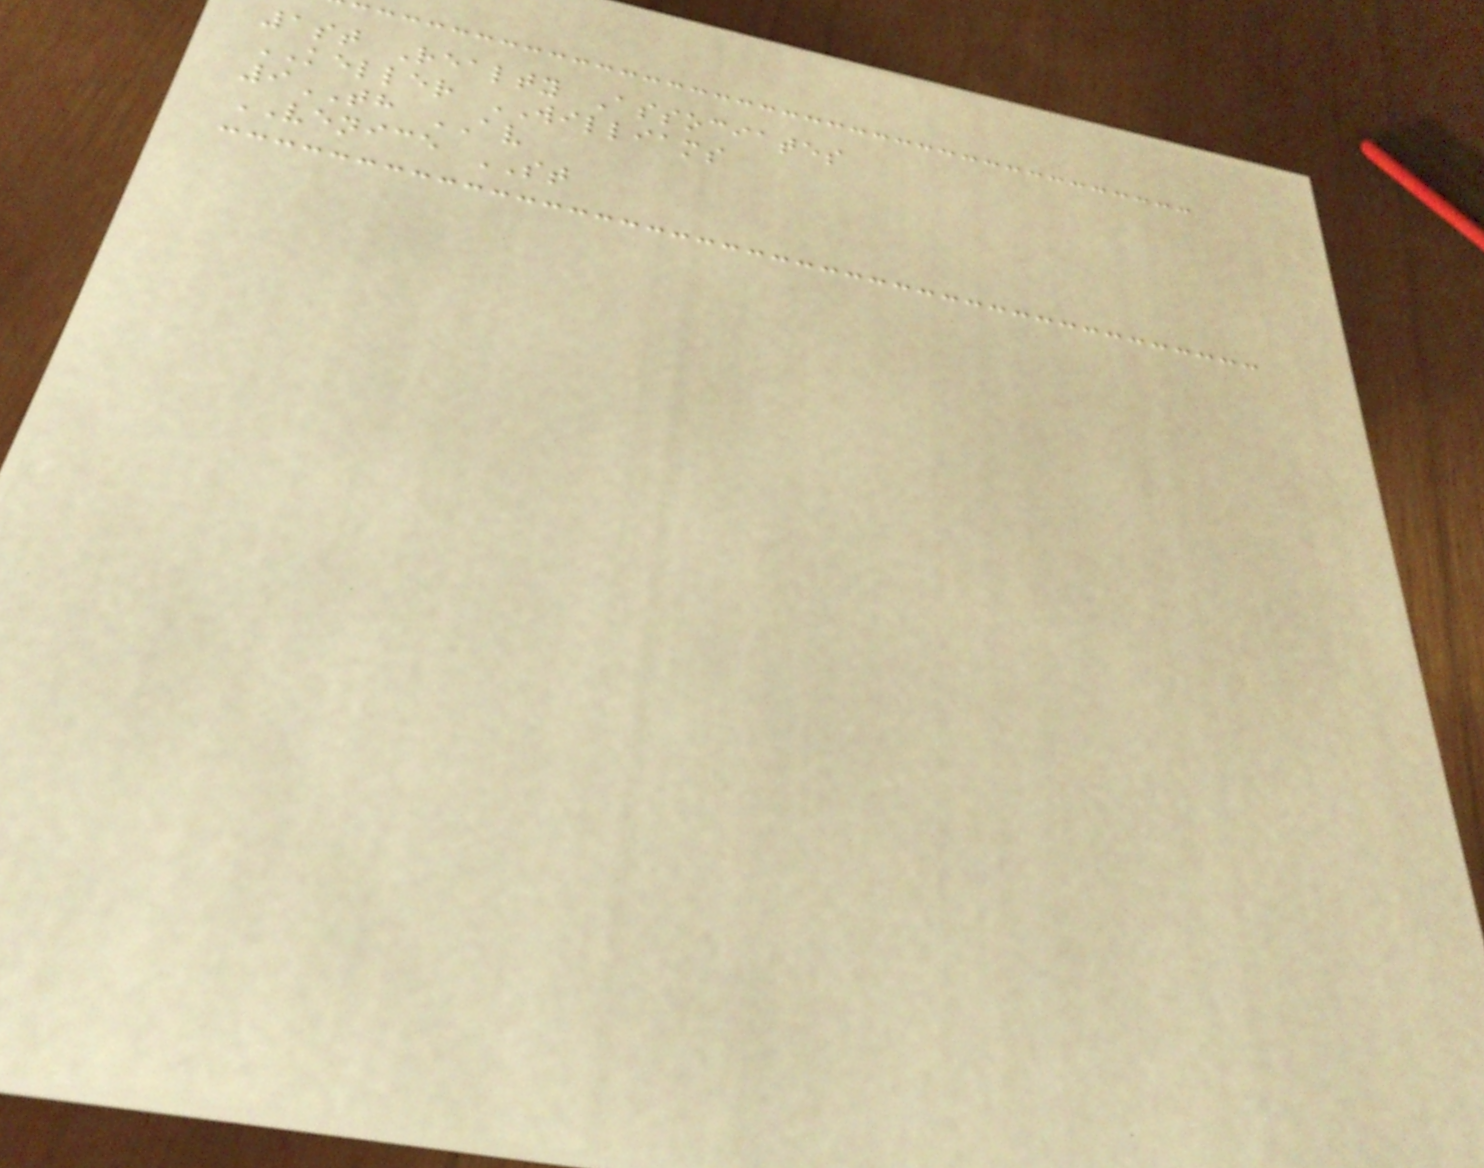1st Realty Associates
KELLER WILLIAMS
9TH AV
VENICE ST
